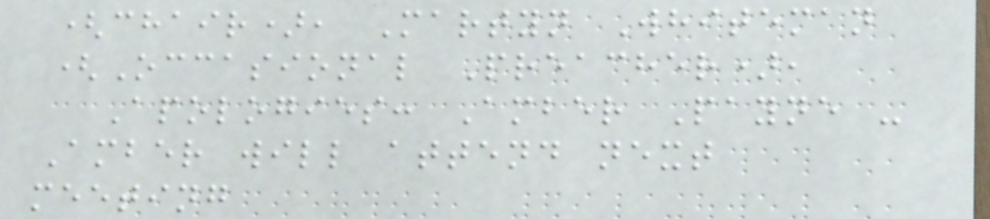(chair), Martyn Whiteman
(Occasional Preacher),
Apologies: Amber Payne -
Amber will attend next
meeting
